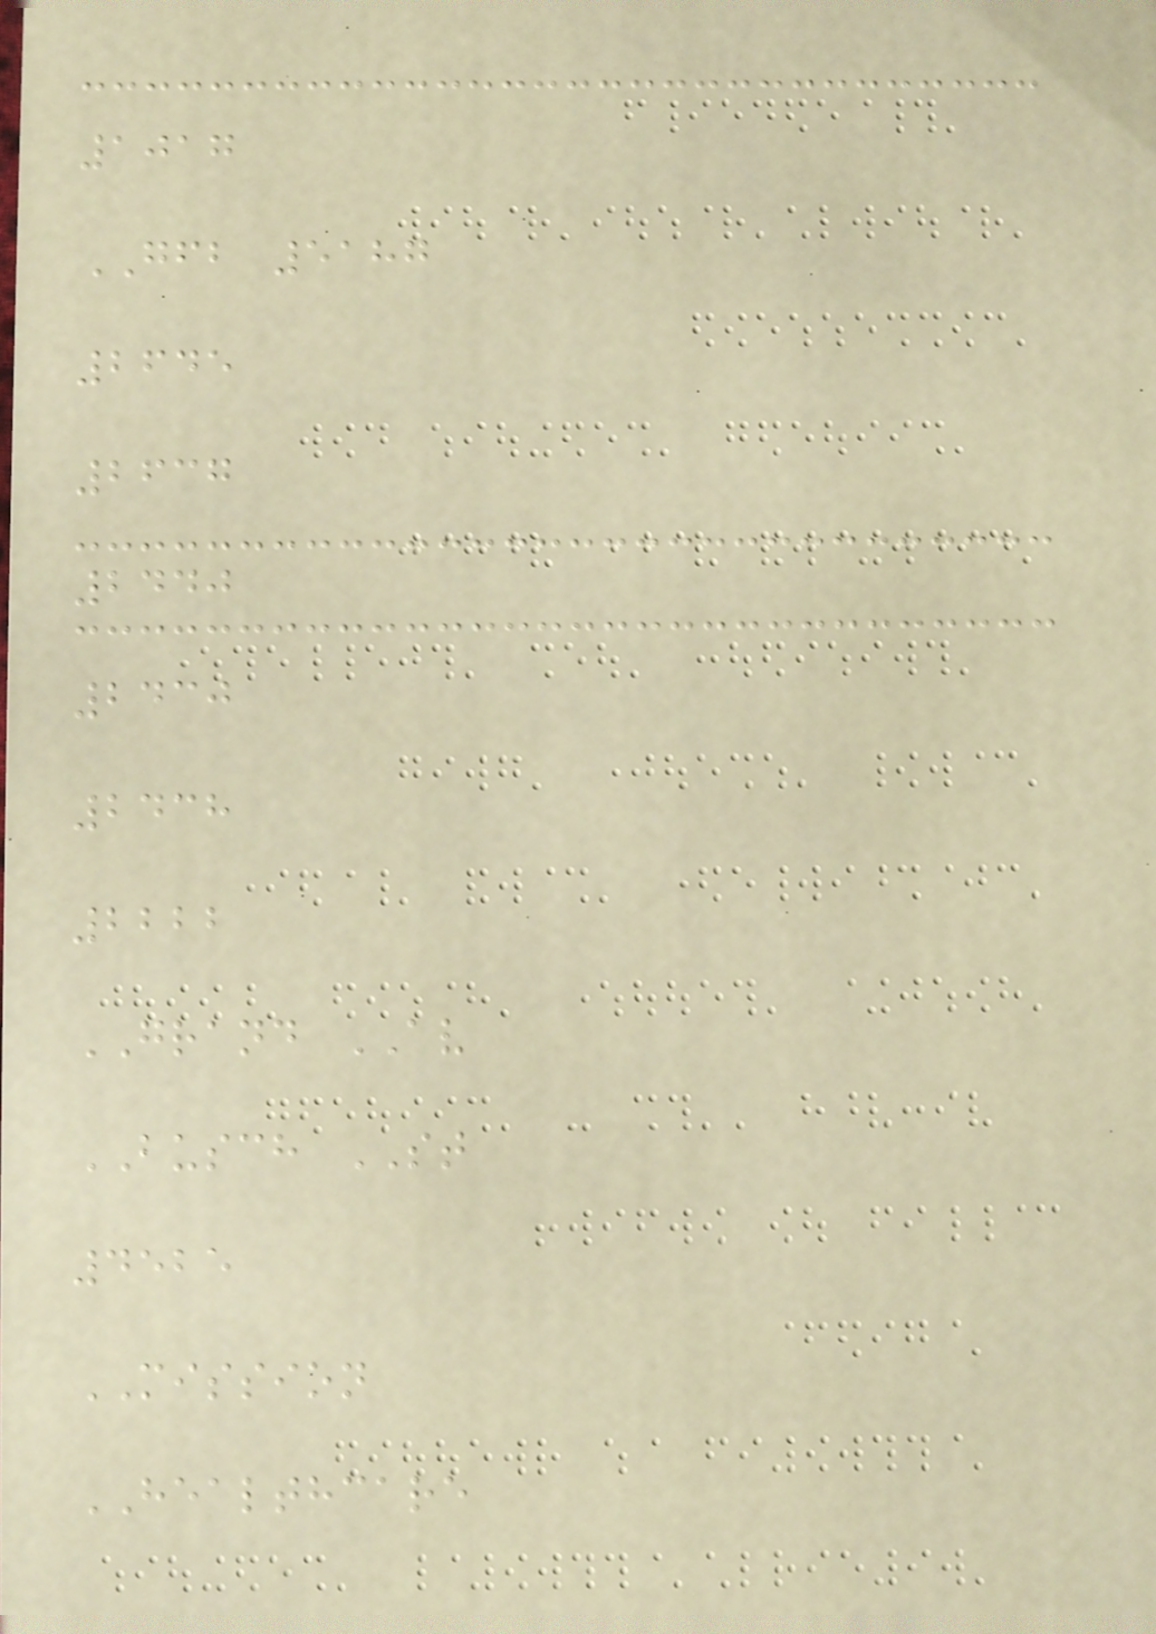1017
GFB 5187
2645
2637
2440
2430
2438
2222
GRAND AV
BUSCH ST
4525
MISSION
HEALTHCARE
